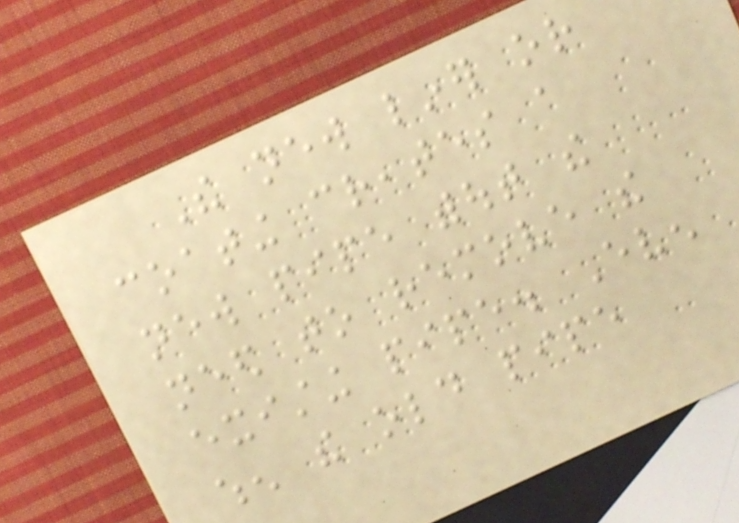The new liner or
coating creates a
new pipe without the
need to remove the
existing pipe. Even
when the old pipe
